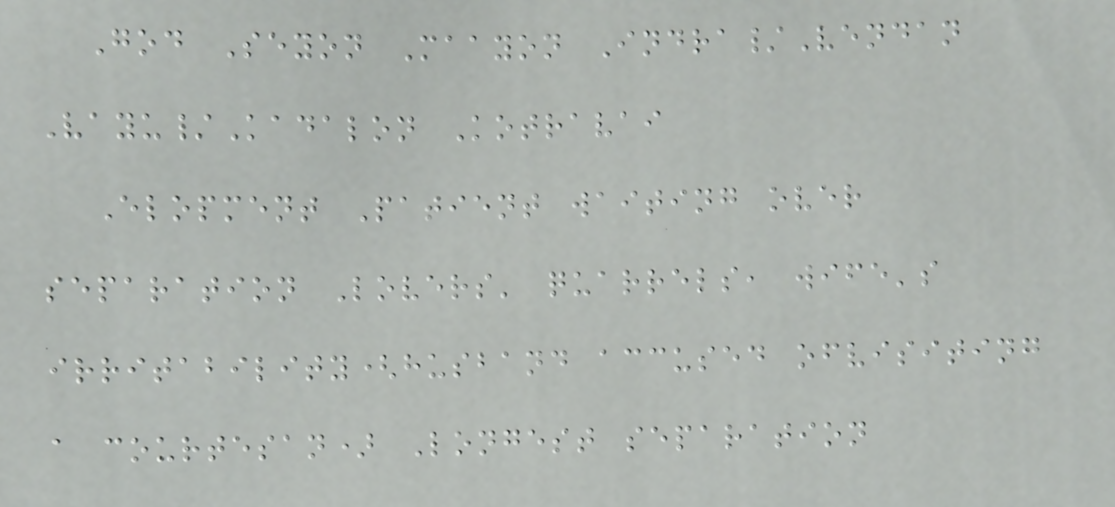God Seyon Maayon Indra/Vendan
Vayu/Kadalon Kotravai
Elopment Patient waiting over
separation Lovers' quarrels, wife's
irritability(husband accused ofvisiting
a courtesan) Longest separation
